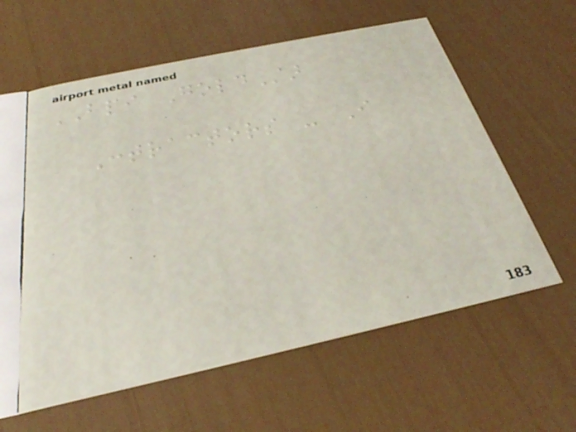BPI GoldStar
Contractors - I
